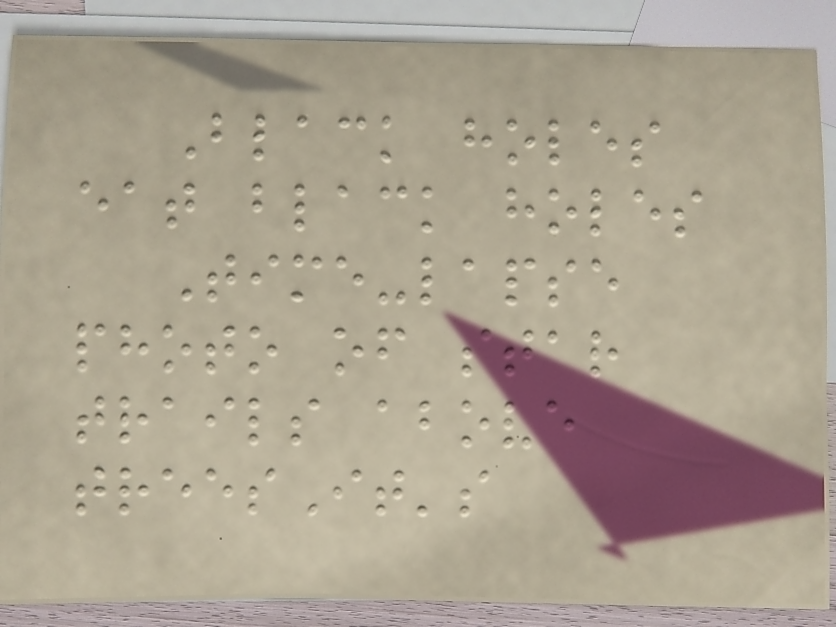Black holes
eat black holes
Time-lapse
photo of star
trails above
treesIt's
